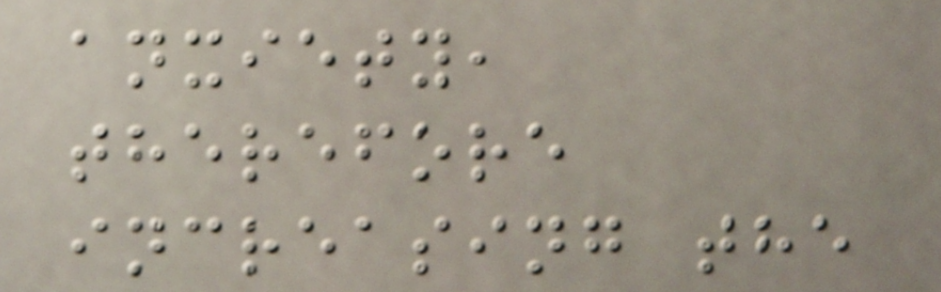anxiety,
therefore
increasing the
